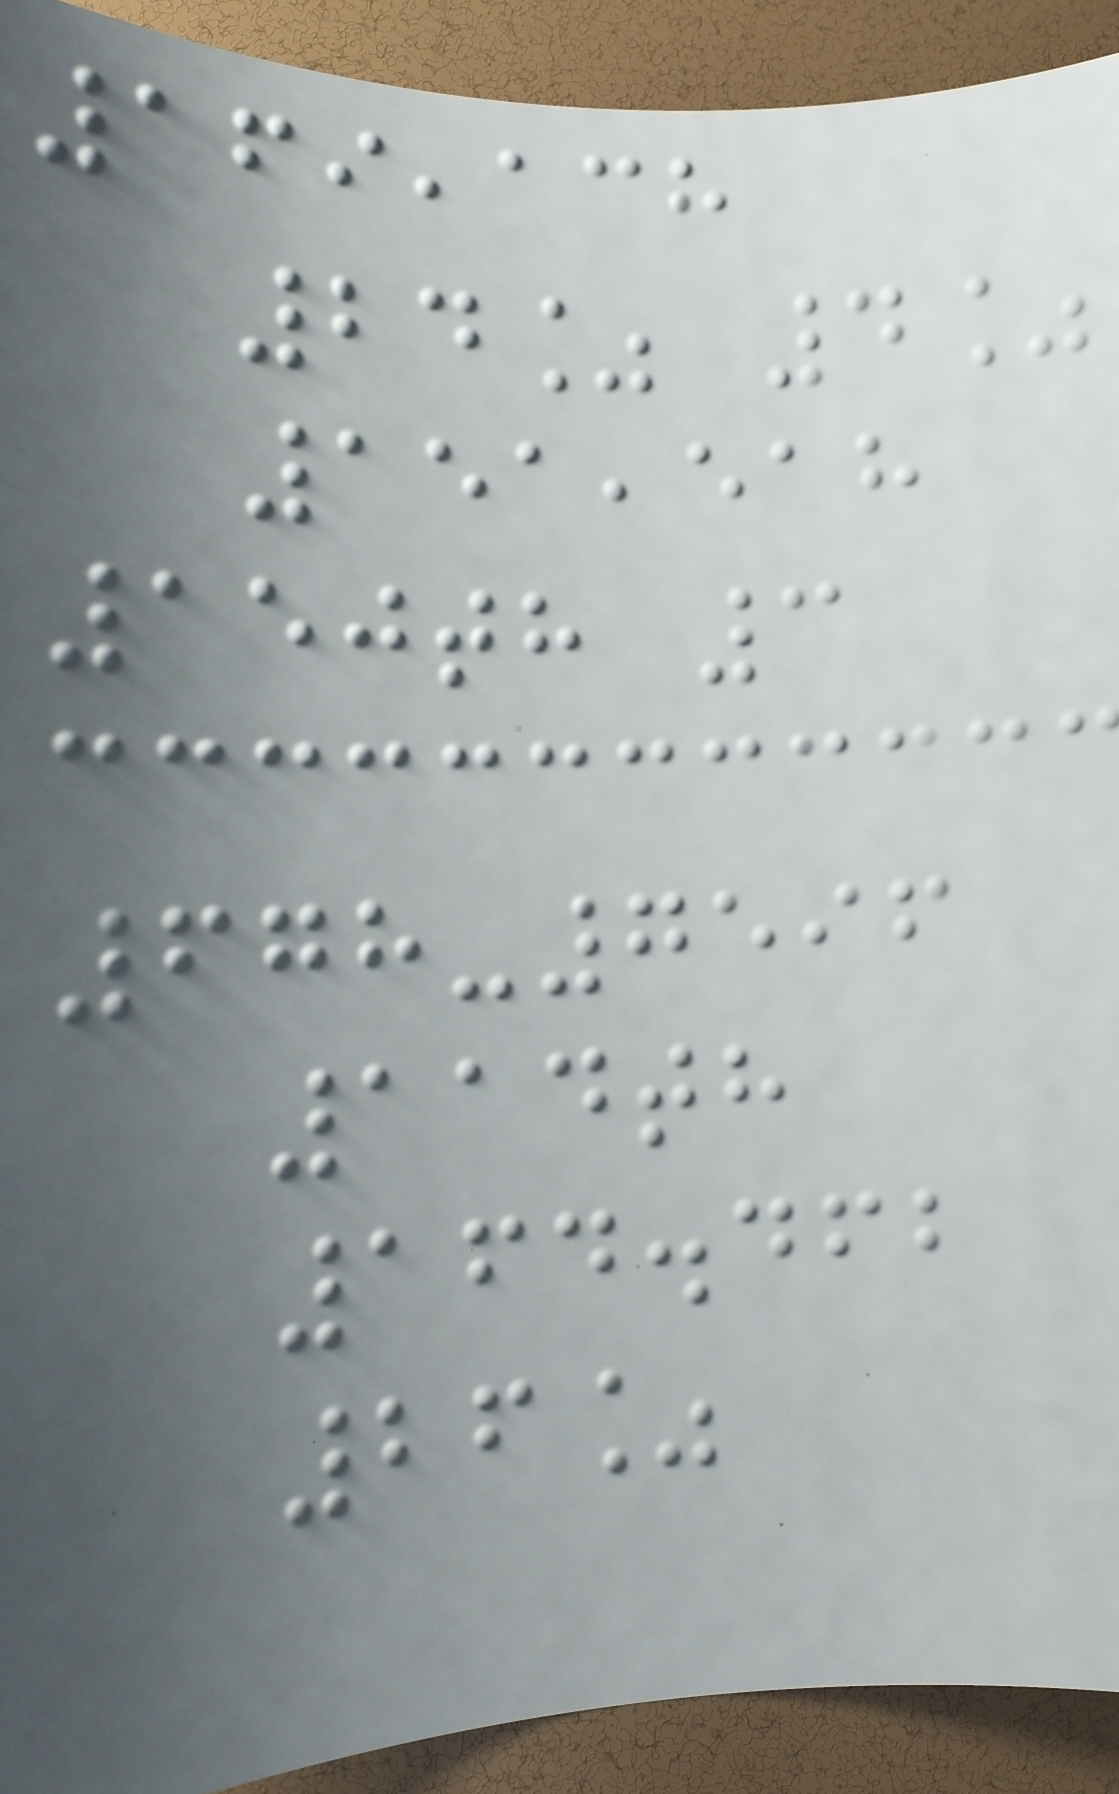169,138
24% 4%
151,518
150th 3
678-7596
114th
164.462
26%
